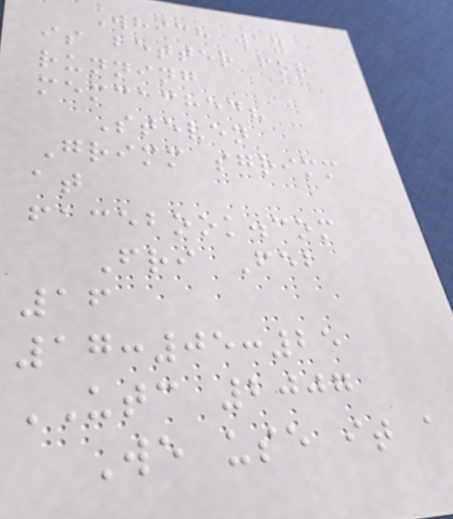Which way
is better for
running
memcached?
Steven
Grimm sgrimm
at
facebook.com
Fri Feb
16
17:05:25
UTC 2007
We use it a
